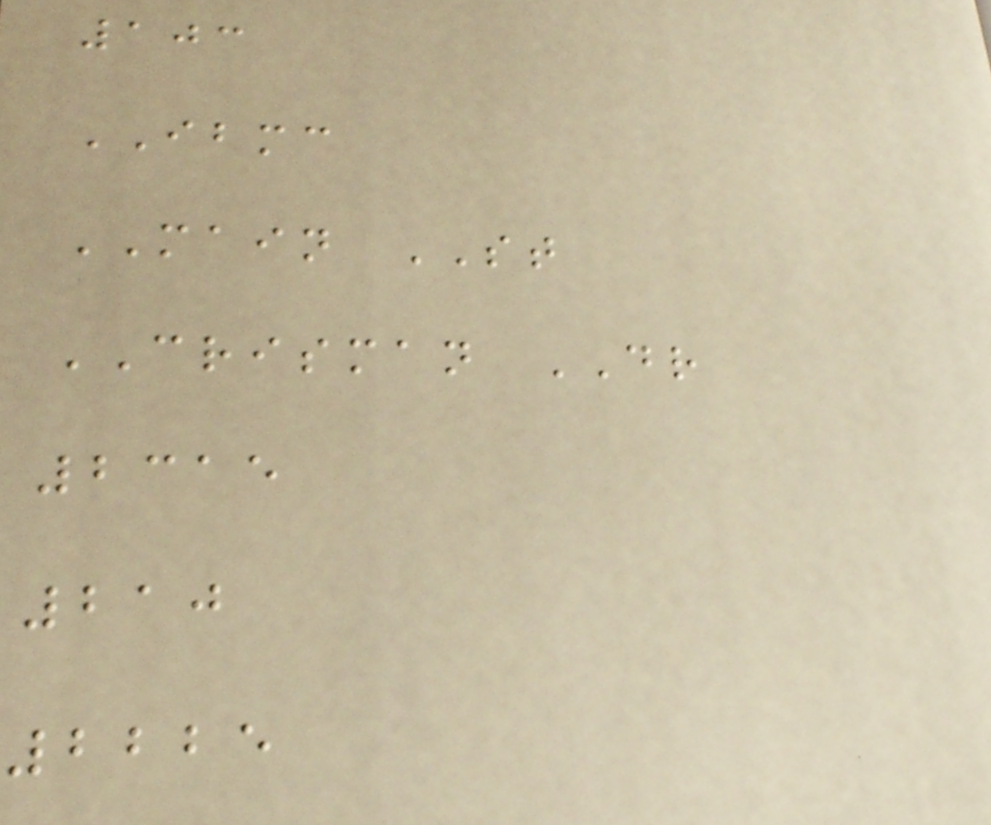103
IBMC
MAIN ST
CRISMAN DR
2315
210
2225
